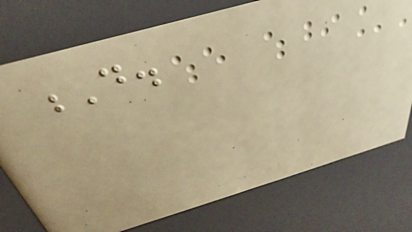D.
